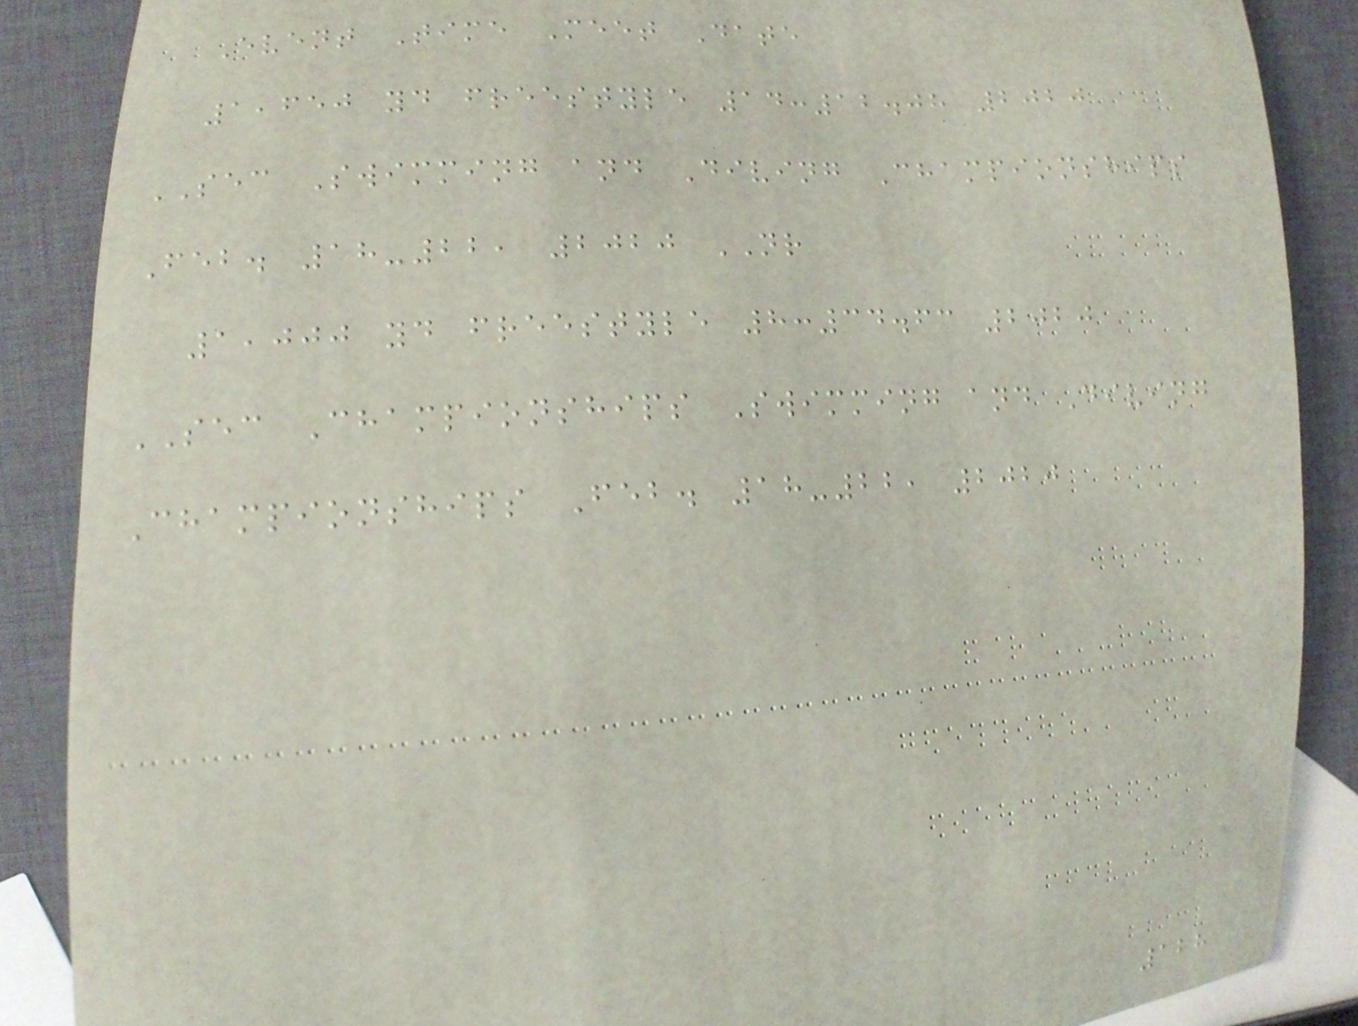Event Time Meet Date
1,650 yd freestyle 14:12.08 2020
SEC Swimming and Diving Championships
Feb. 18-22, 2020 NR
1,000 yd freestyle 8:34.63 2020
SEC Championships Swimming and Diving
Championships Feb. 18-22, 2020
128
